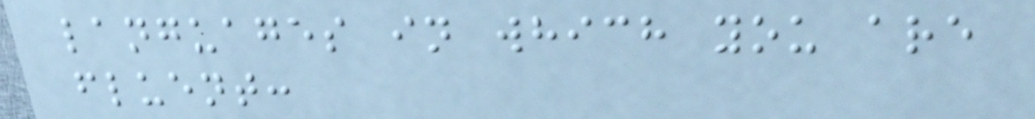languages in which you are
fluent:
